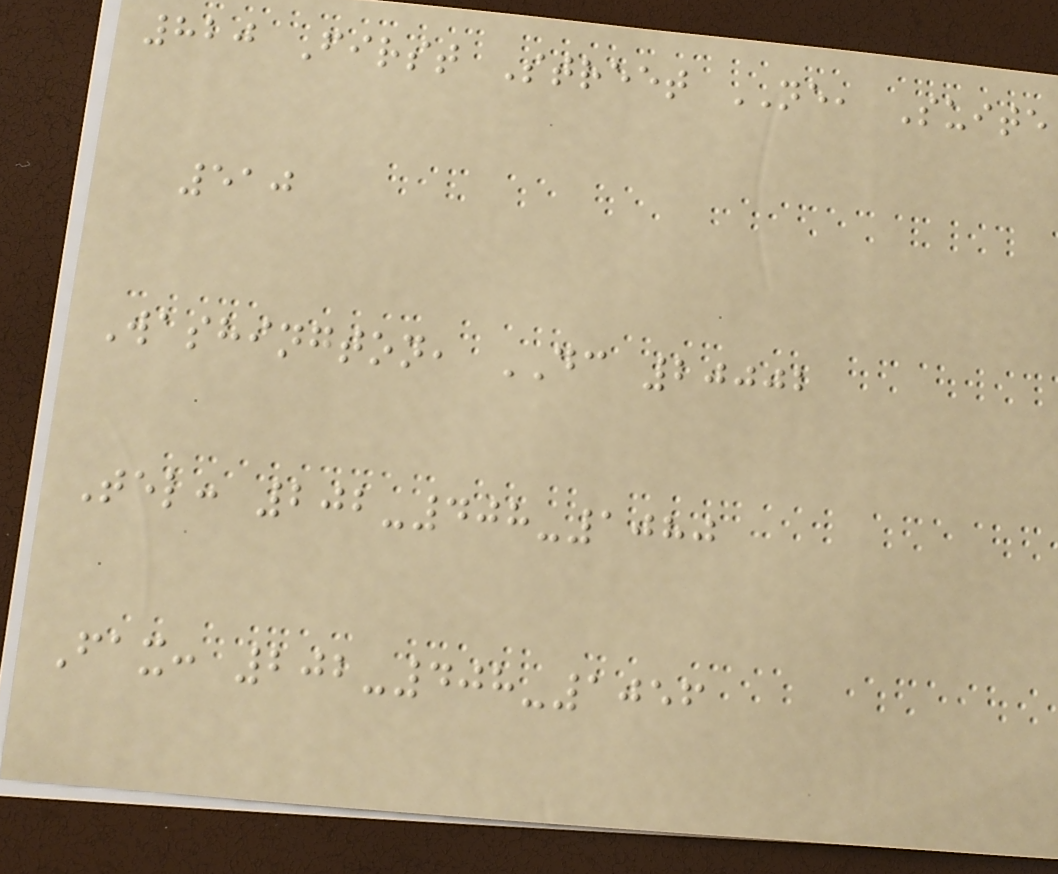820 First Street NE, Suite
510
Washington, DC 20002
Tel: 202-408-1080
Fax: 202-408-1056
